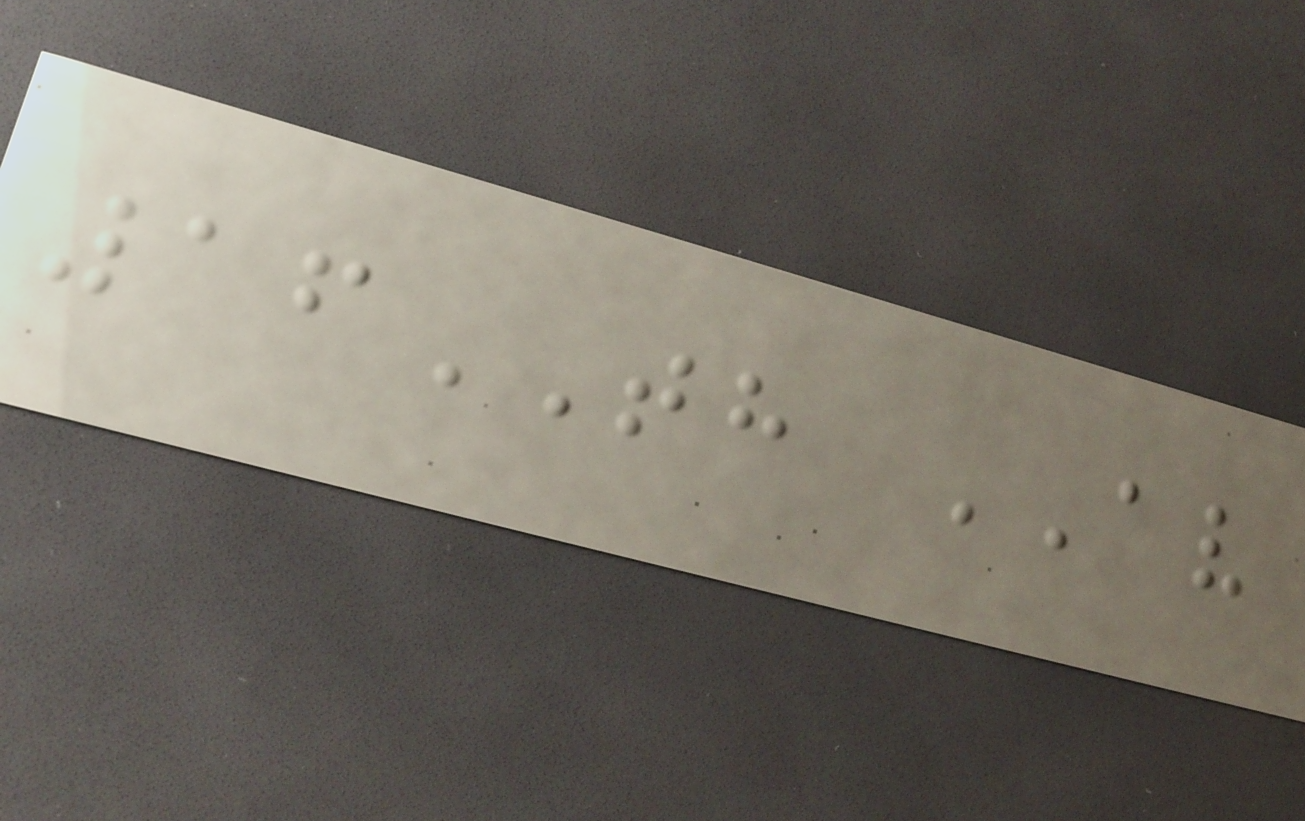16TH AV
